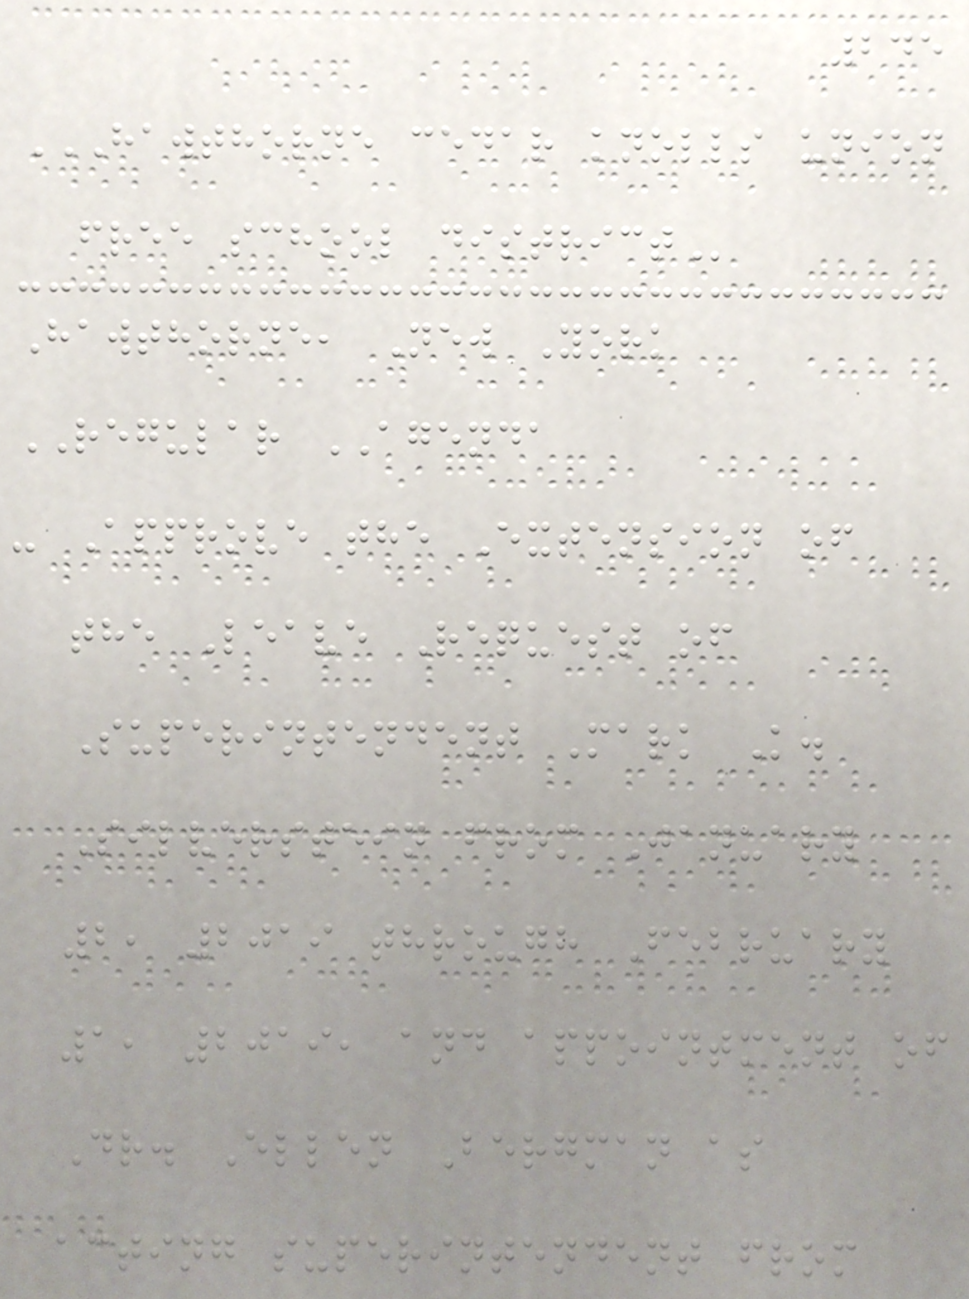245
HAWTHORNE CEDAR KNOLLS UNION
FREE SCHOOL DISTRICT
Hawthorne, New York
REGULAR AGENDA
- Approve the Extension of
the Leave Request of
Superintendent Mark K.
Silverstein from January
2, 2019 through February
1, 2019, and appointment of
Dr. Ellen Bergman as
acting superintendent from
